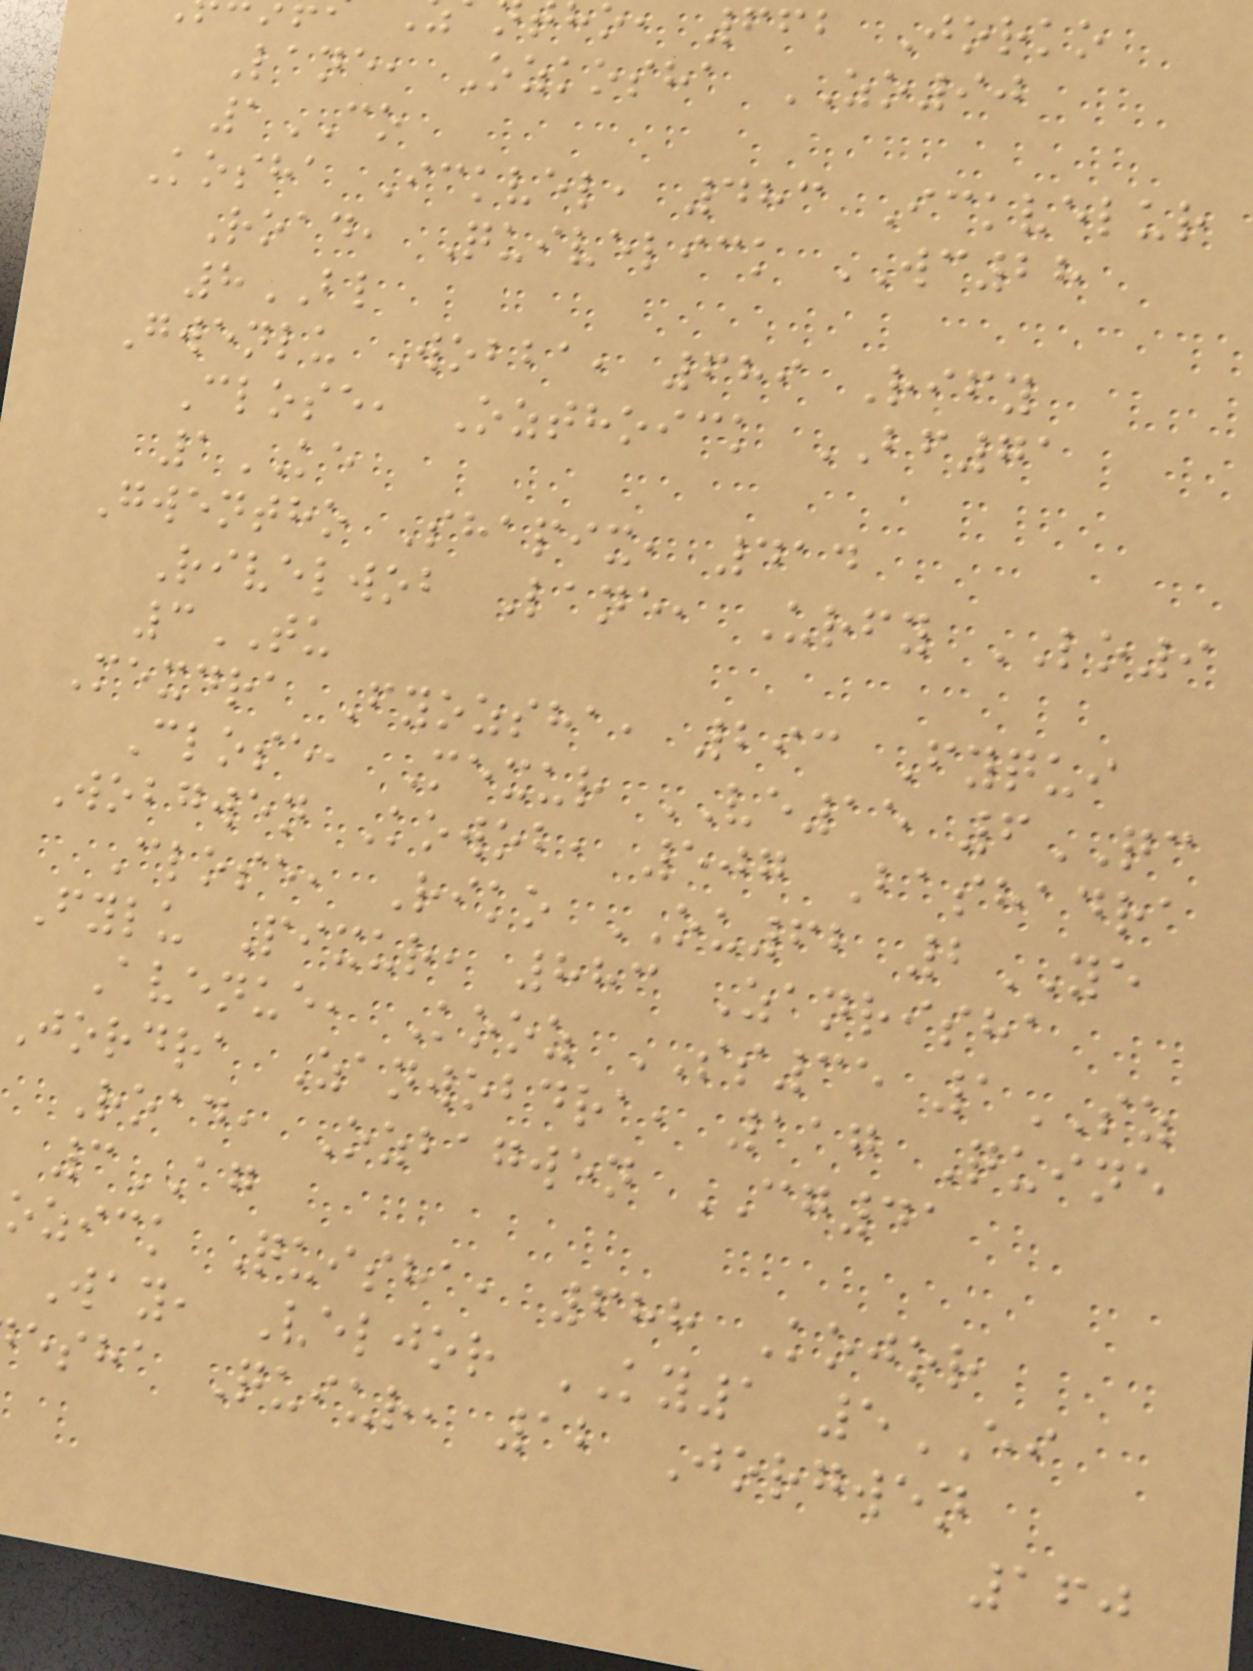o, 662 Jorko
Lane, Ozkosha ZO90
1CO
Kosha Ickvel, 483 Ickvelur
Road, Quivelick WC28
8BL
Gwenlu Wobba, 689 Rify
Close, Ozthoick BF71
1KE
Gwentho Shapix, 414
Rivelwob Lane, Urfy LO9
3TU
Mexdra Fyozsha, 293 Fyqui
Close, Mexur VE15 6QC
Wobgwen Kowob, 507 Bashadra
Close, Riko OU62 2YE
Fylu Pixur, 883 Zanrisha
Avenue, Kooz SS35 1SZ
Jordra Zanwobdra, 117 Quine
Road, Ozbagwen CG41
3AG
ozick Quisha, 688 Kojor
Way, Veljor KY1 5EI
esha Quiur, 12 Jorgwen
160
